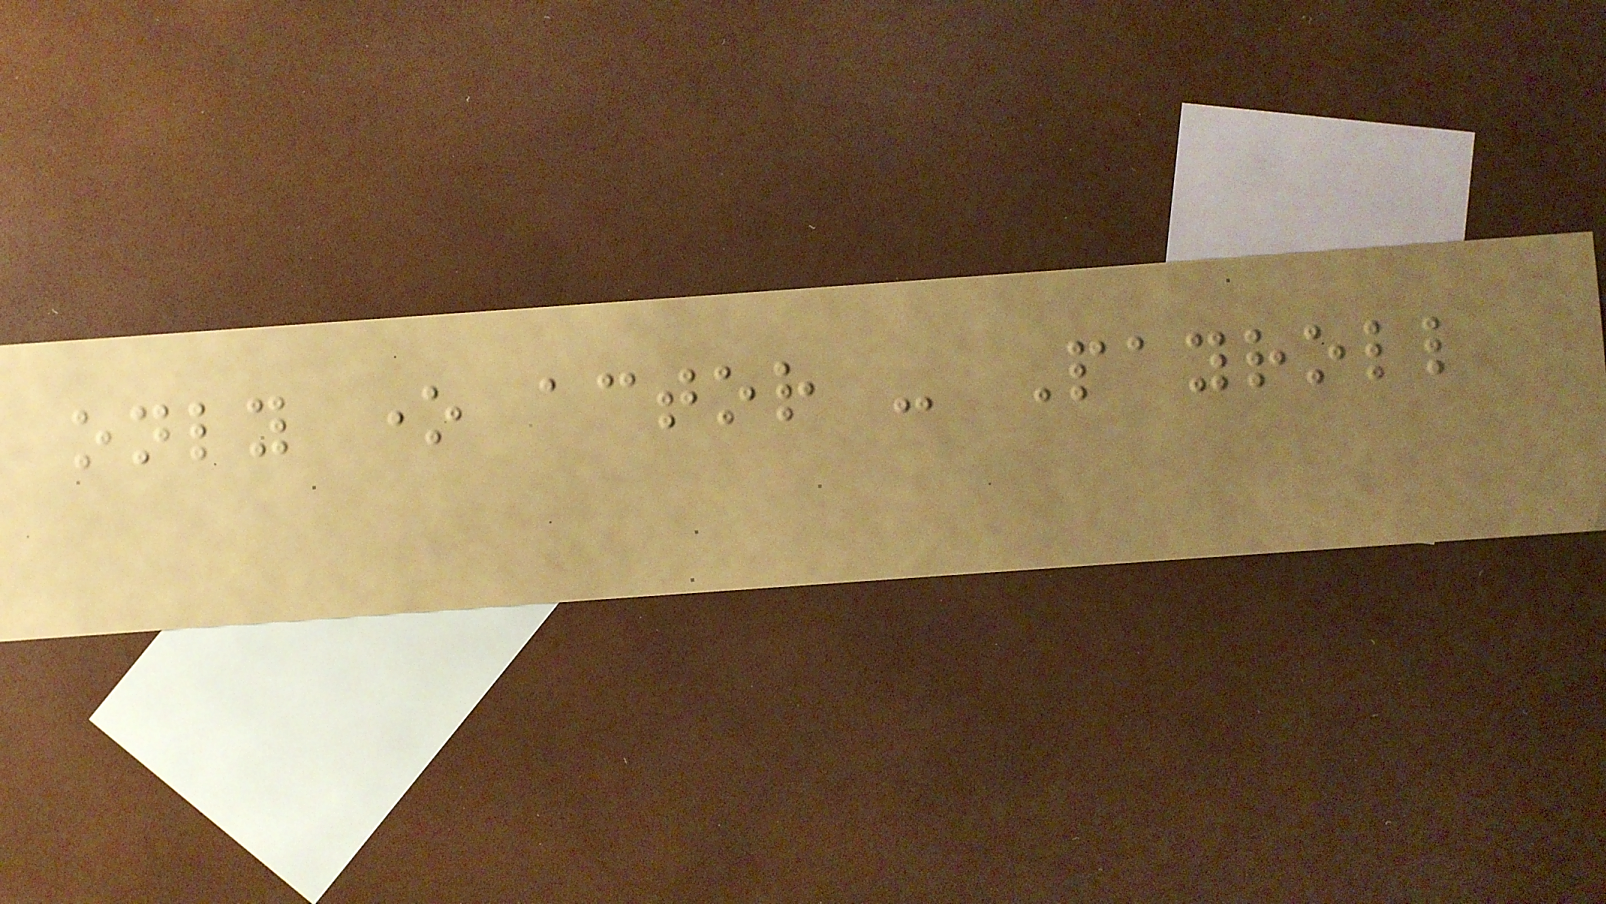only one actor - Payroll
